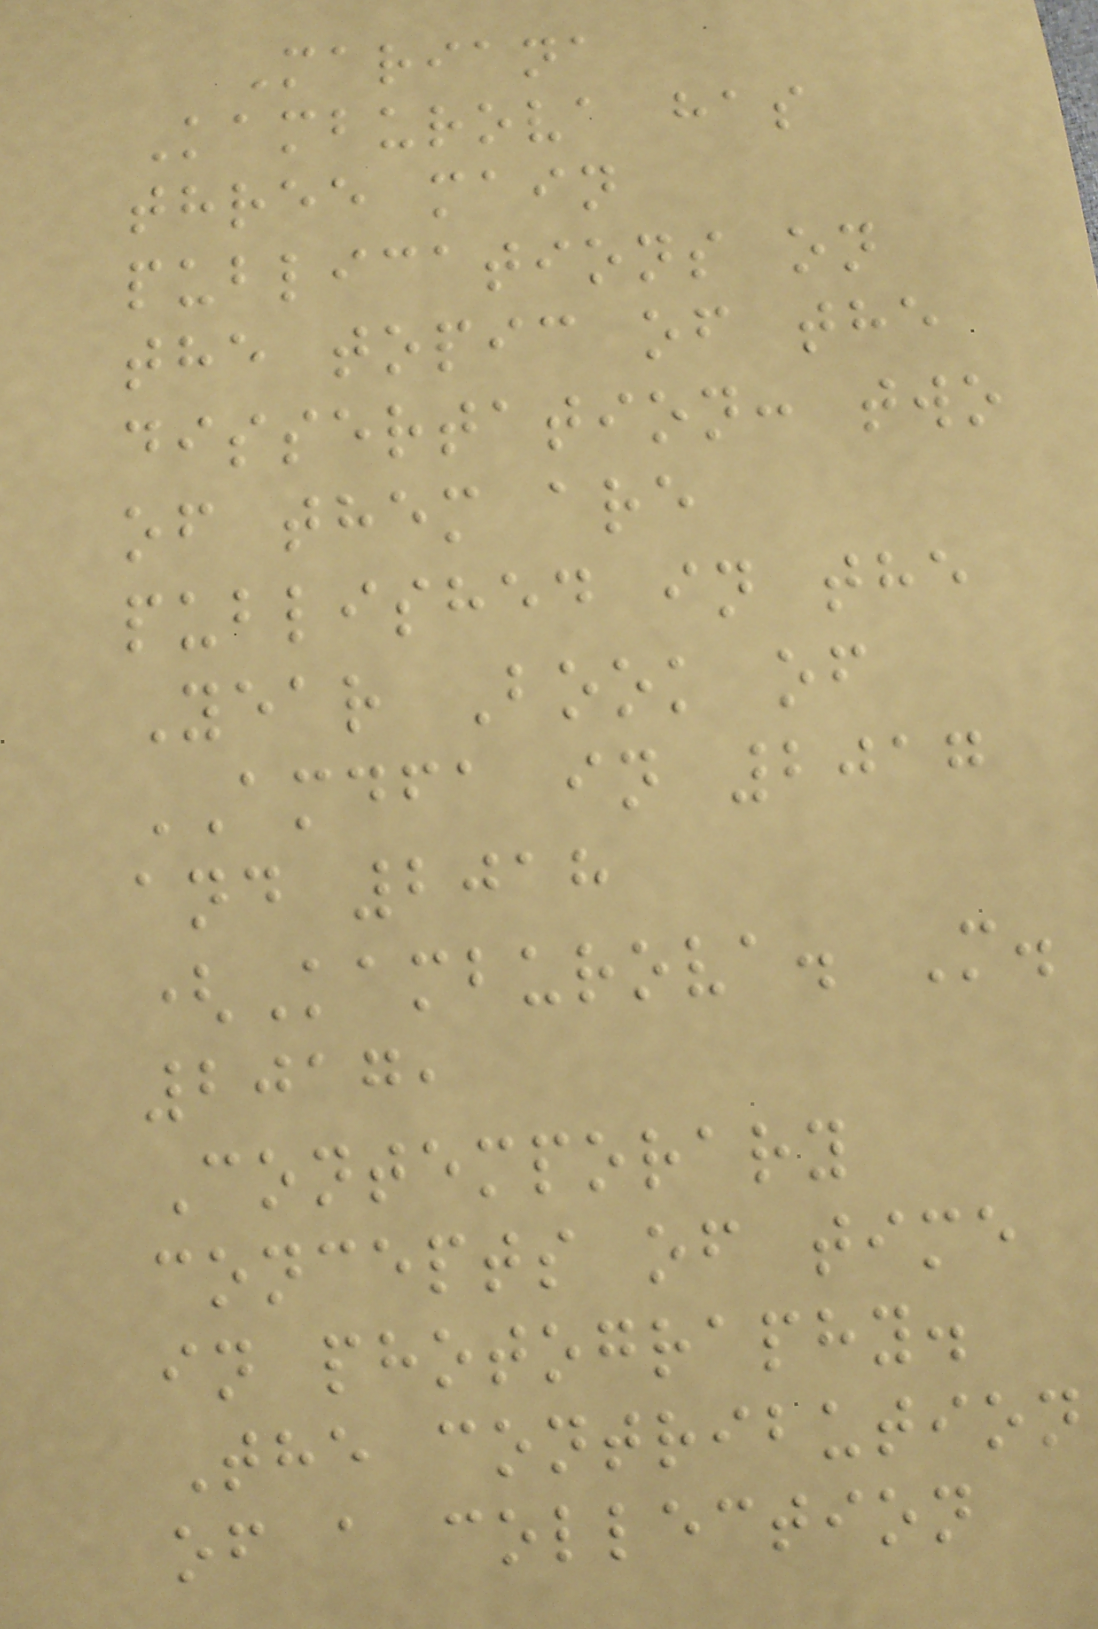Mariana
Kamburova has
three main
publications on
the topic of the
dissertation: two
of them are
published in the
Year Book of
AMDFA in 2017
and 2018
(Kamburova. M.
2017,
Contemporary
concepts of time
in photography.
The contribution
of a collection
